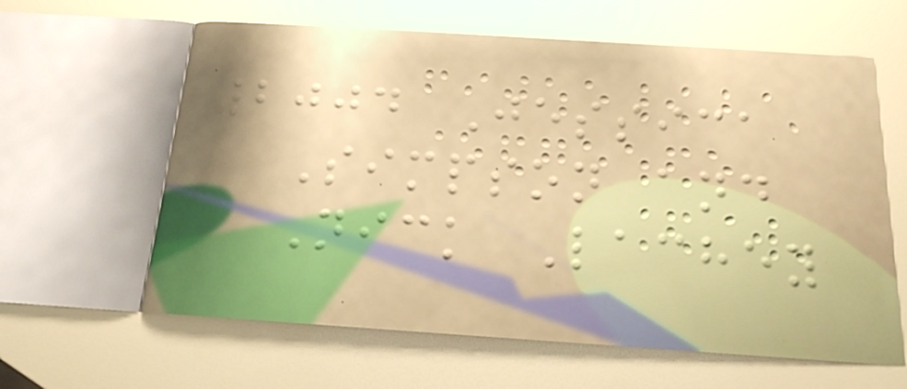2004 Jessica
Simpson and
Nick Lachey
